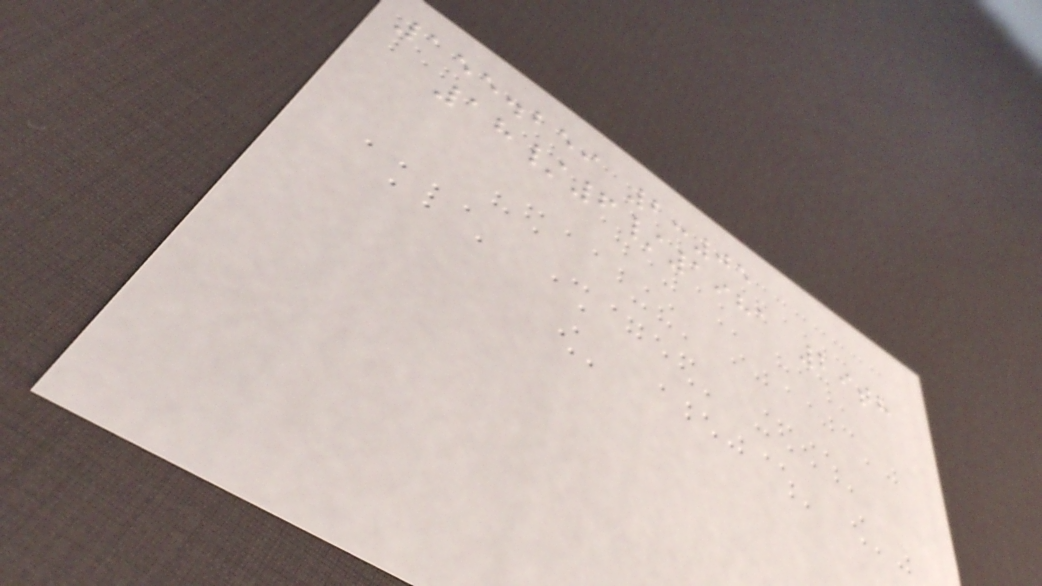155.259 2:05
18/6/1981 29th
